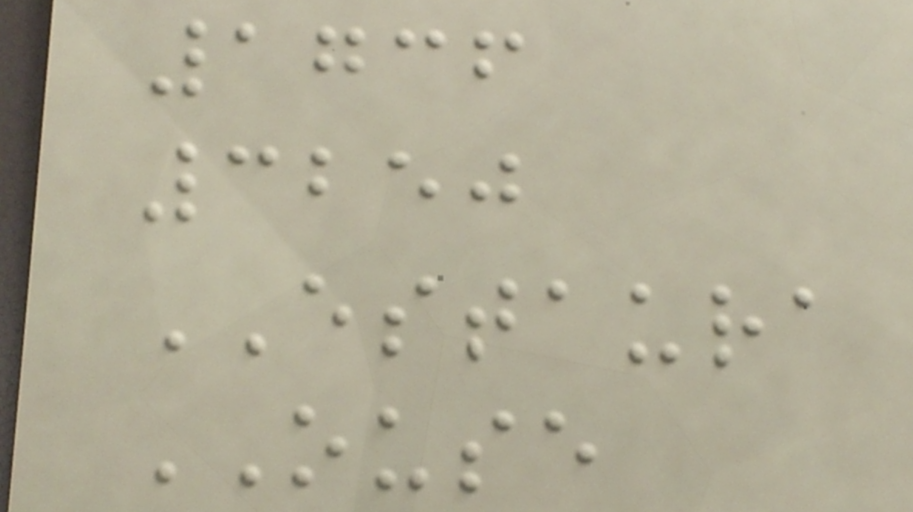1736
3250
ESTAURA
OUSE
